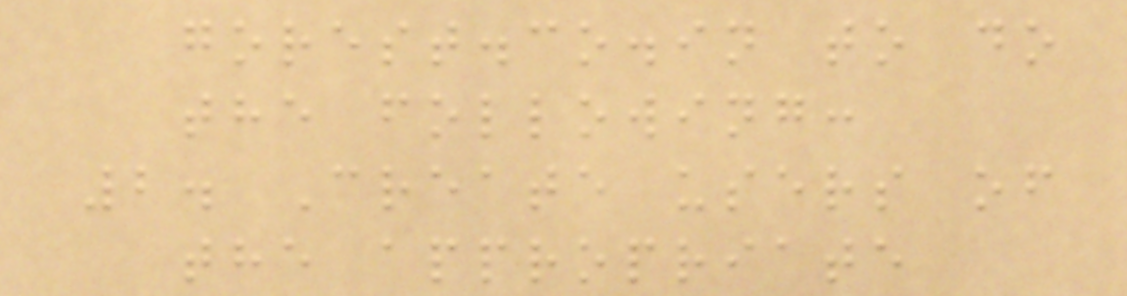gorest.co.in to do
the following:
2. Create users of
the appropriate
